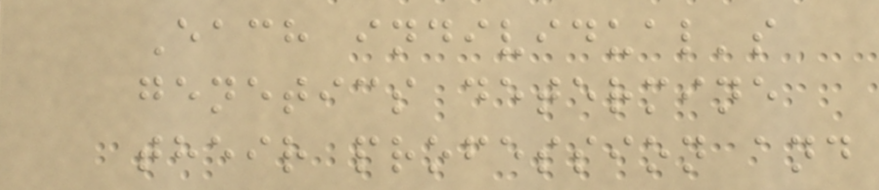Each individual's
genetics determine
their profession and
